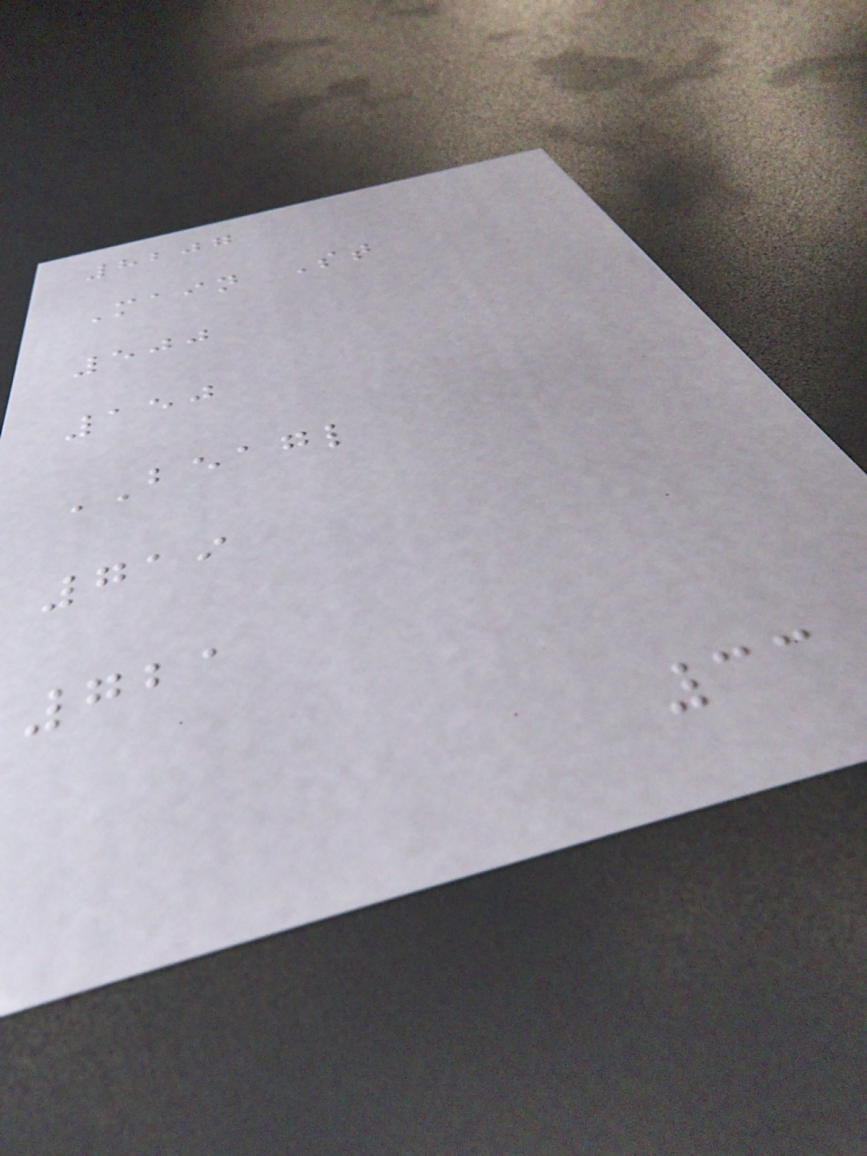8207
Main St
500
150
BEAGL
719
721
33
